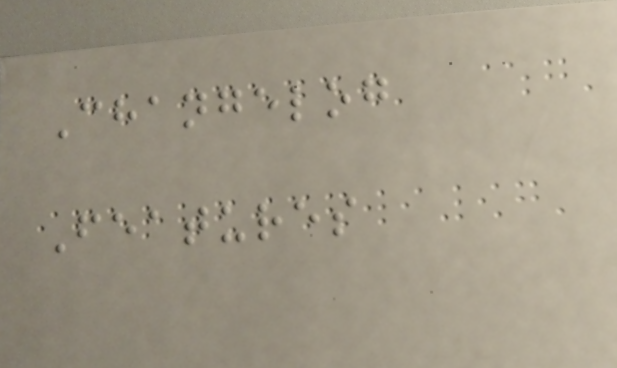Changelog
Features
